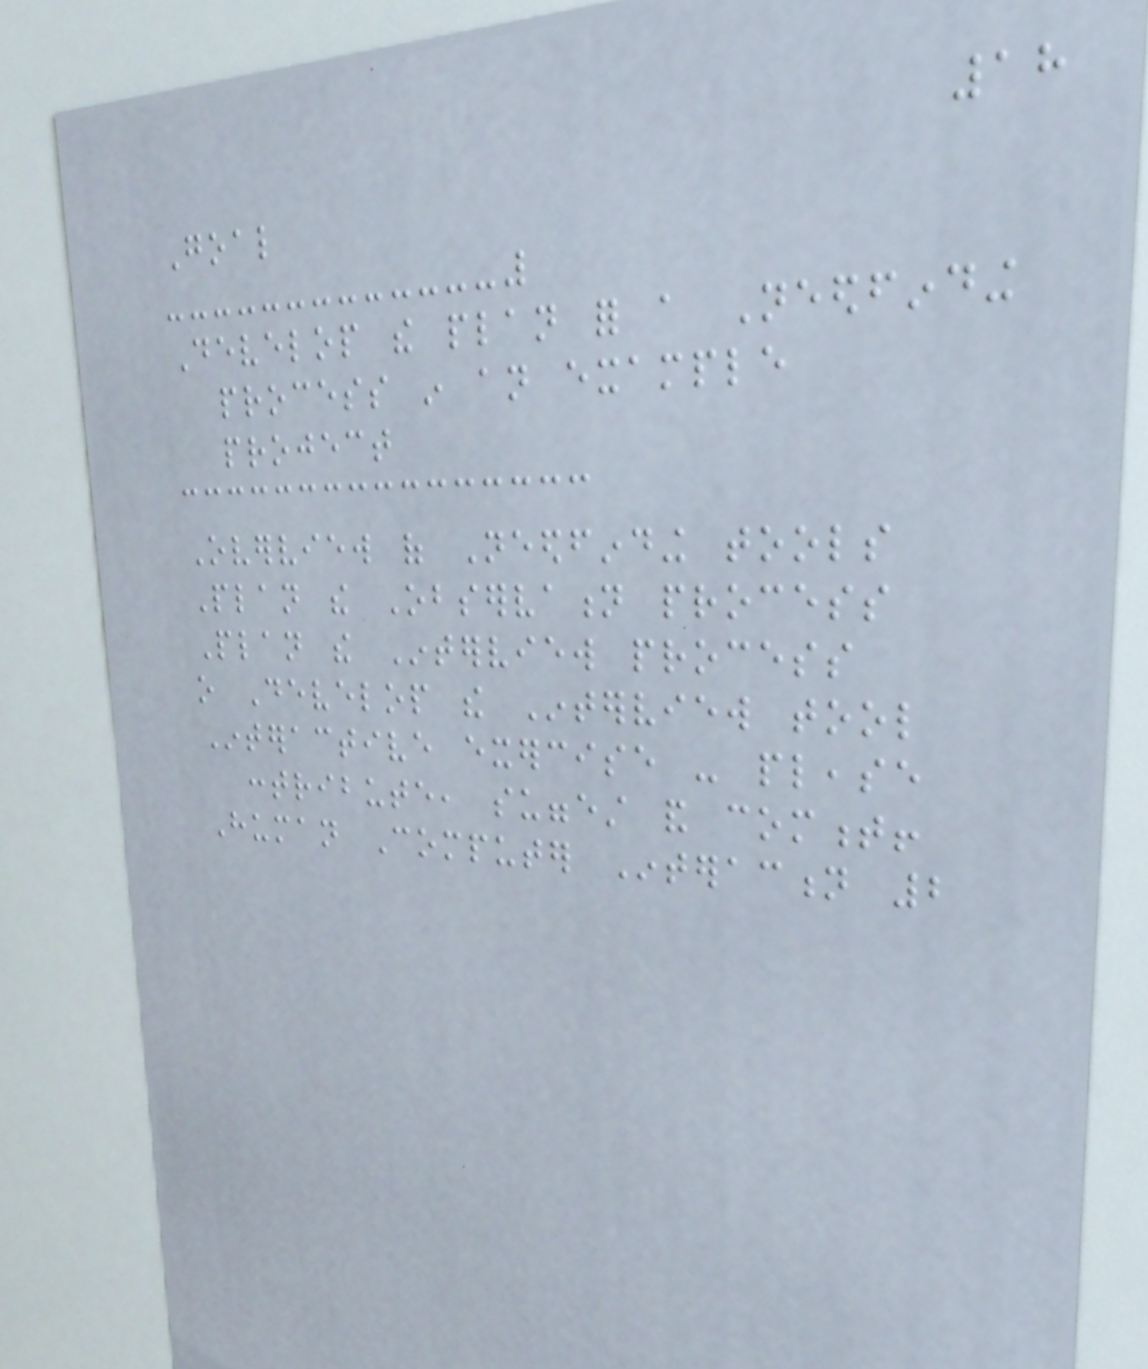18
Goal
Develop the plan for a Needfinding
process in an example
project
Overview of Needfinding tools
Plan the Observation process
Plan the Interview process
o Develop the Interview tool
Interactive exercise - please
contribute, suggest and comment!
Human Computer Interaction 2
